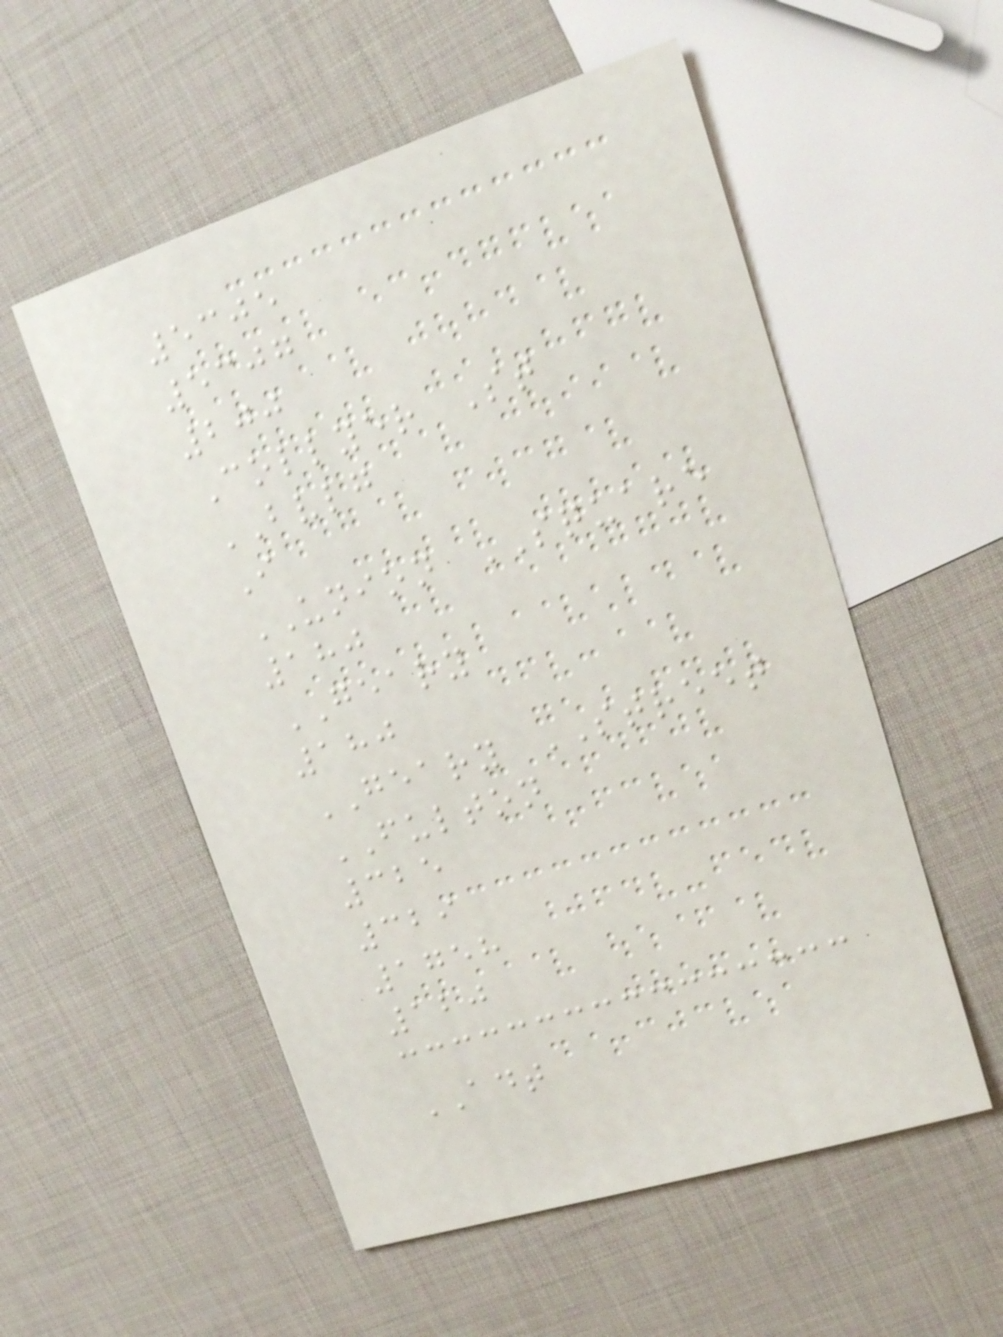5305
5307
200
Collyer St
BVLG
I
UNION SQUARE
180
GEARY
180
GEARY STREET
FULTON
325
329
1758
120
ADT
